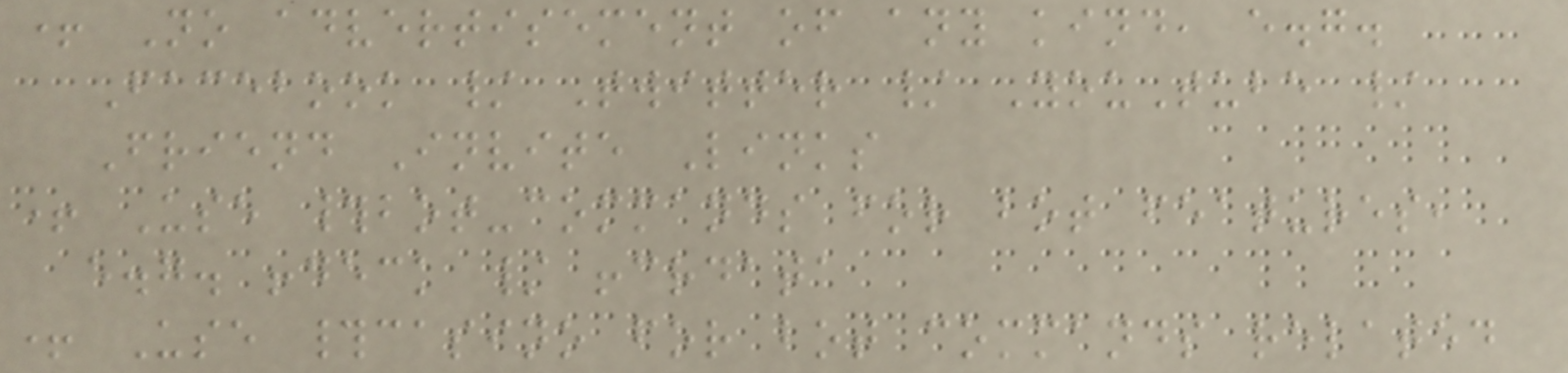+ No advertisement of any kind, e.g.
Facebook / Twitter / YouTube /
Friend Invite Links
+ Use #bot-commands for bot features,
e.g. !deck / !crdata
+ Use #casino for bot commands related
